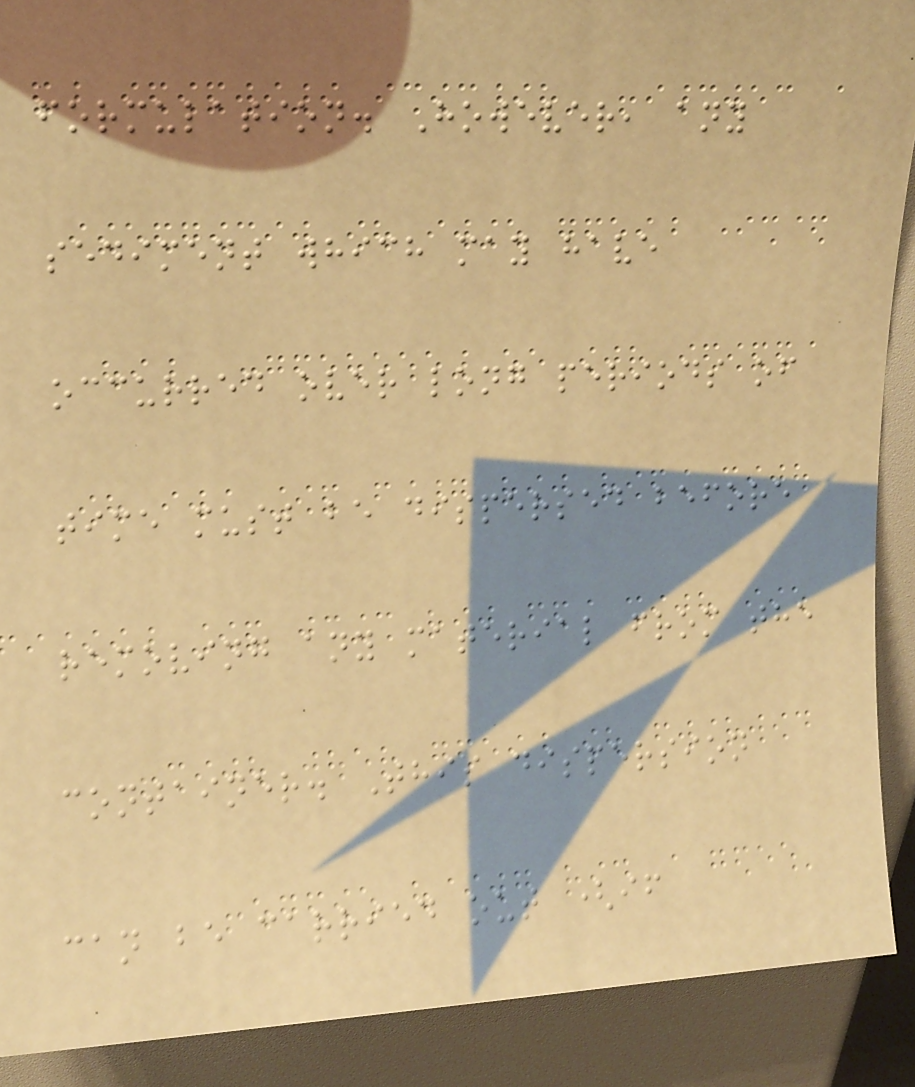formulation. However, any
sediment which may have
occurred over long periods of
time must be dispersed before
removing any material from the
container. This dispersion
can be carried out (if
